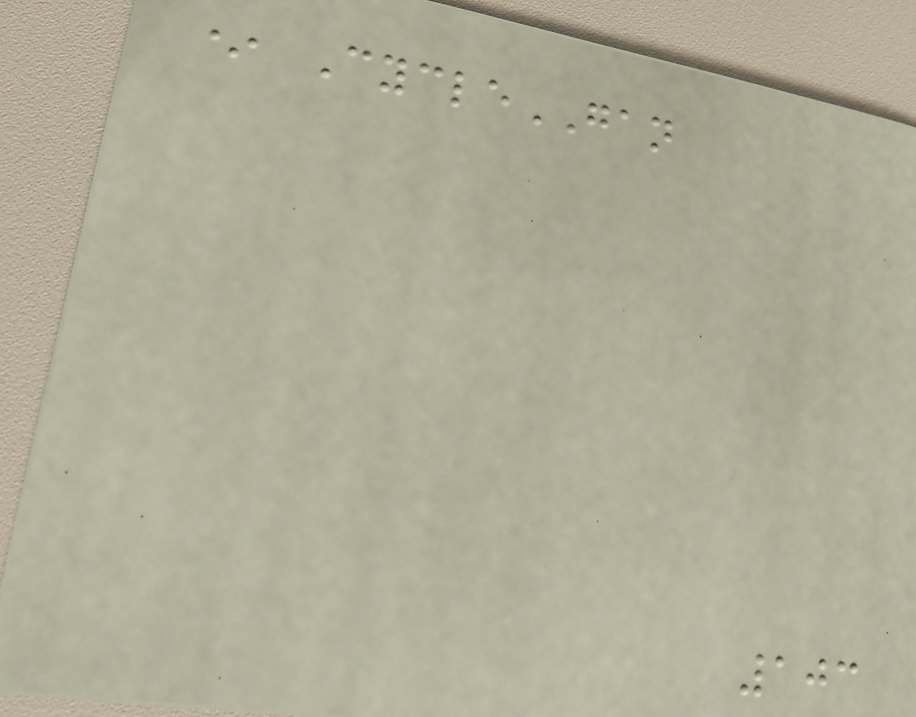* CycleGAN
103
